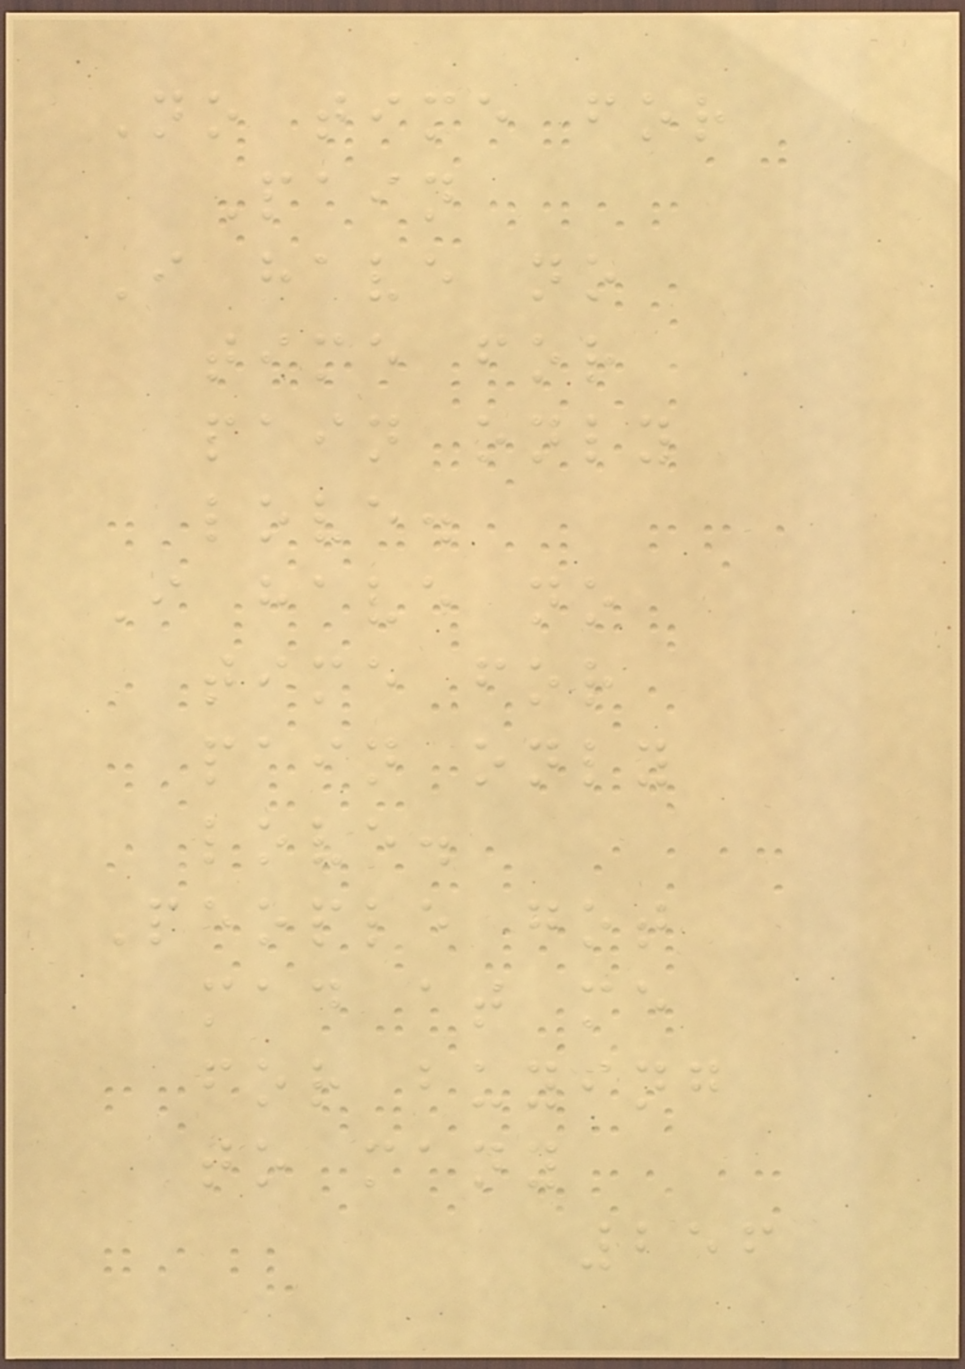No time for
Pain
I have no
time for
pain only
love.
I have no
time for
pain only
love.
People got
mad at me
for buying
to many
256
